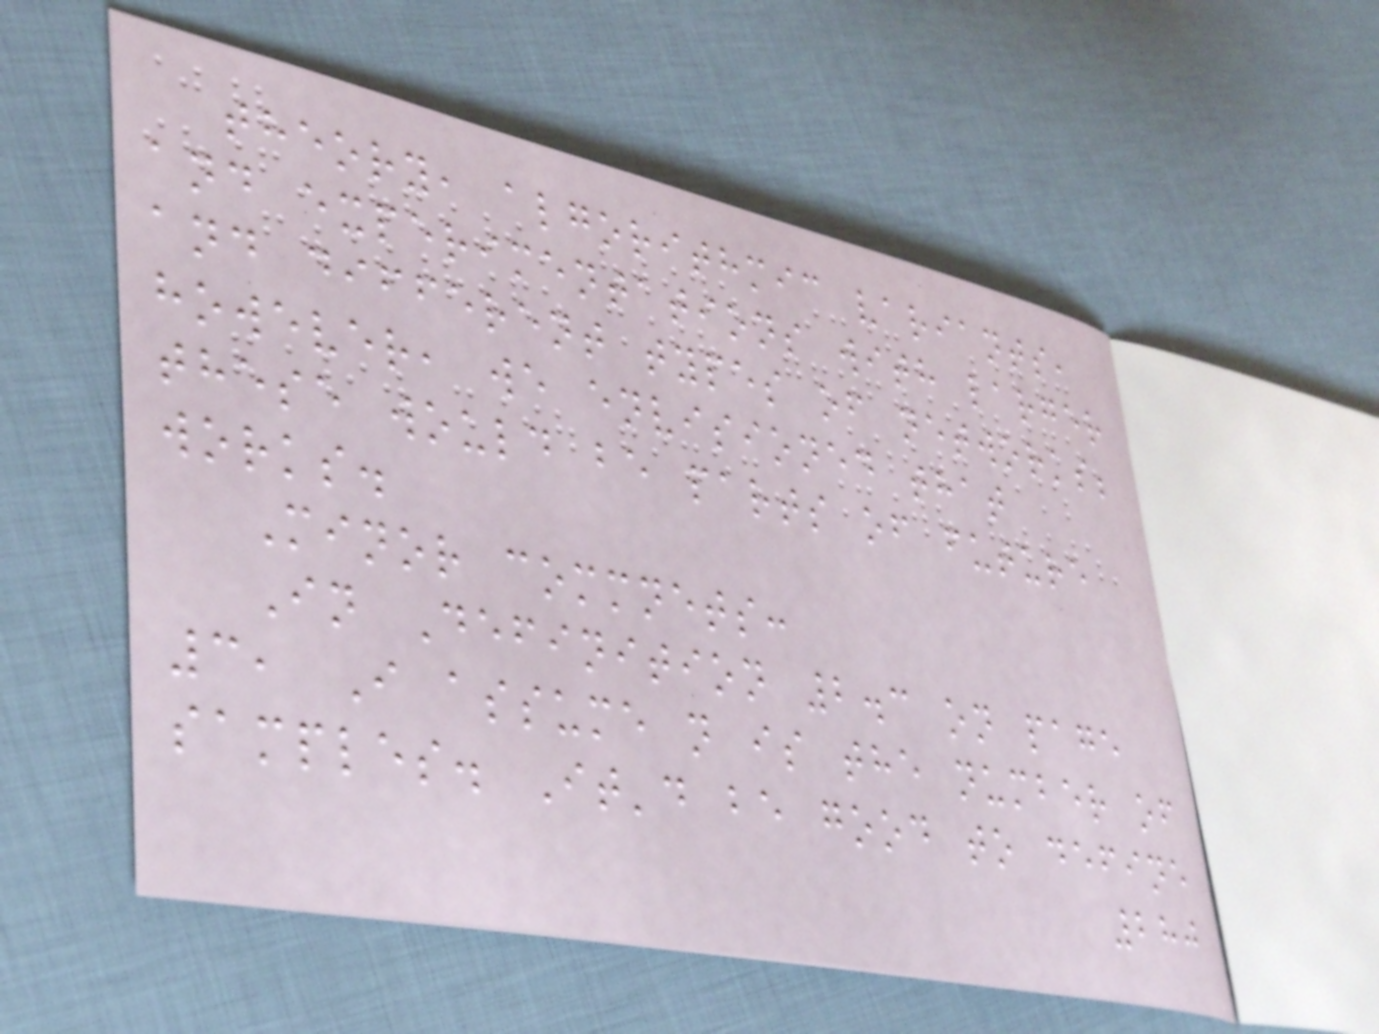theory, algorithmic variants,
and experimentations with larger
and different types of networks;
however, we envisioned that
these would be parts of future
works.
Minor commnets:
In Definition 2.3 on page
3, I assume n is the number of
samples. It'd be good to define
280
